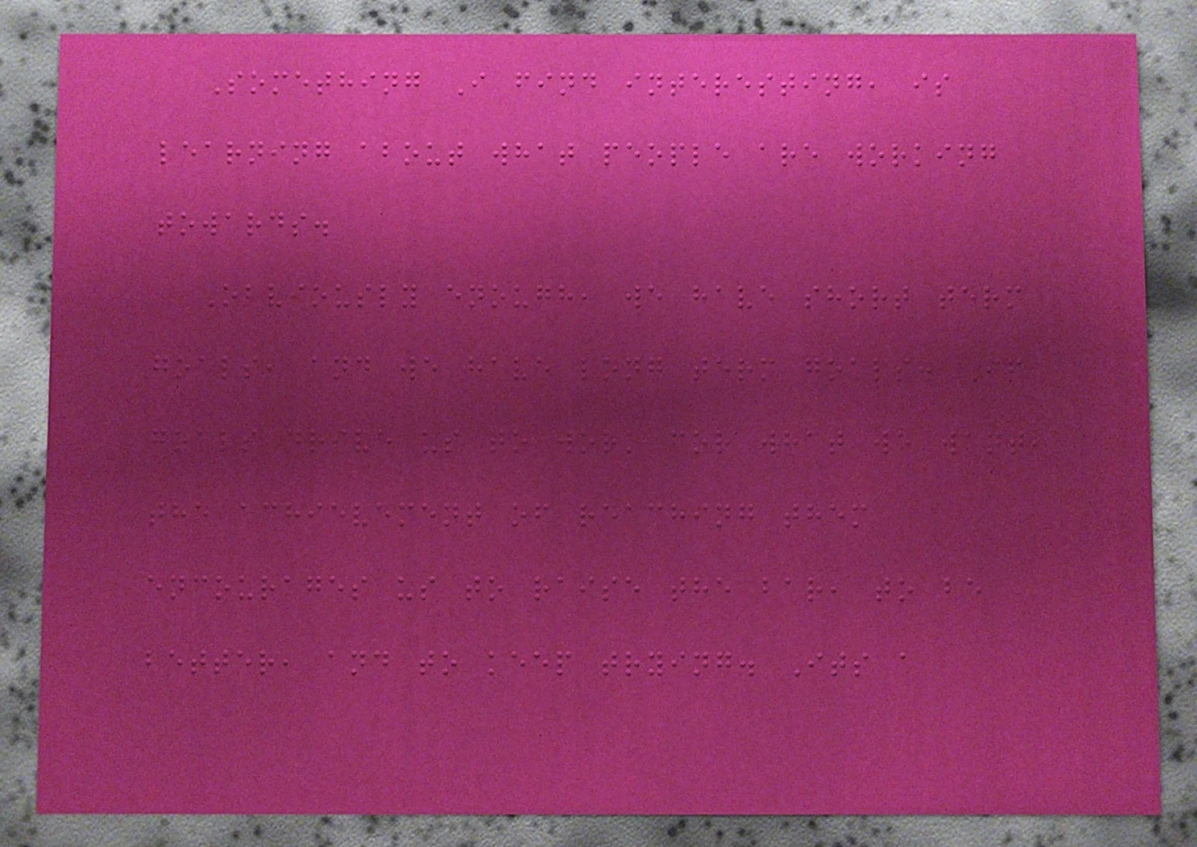Something I find interesting, is
learning about what people are working
towards.
Obviously enough, we have short term
goals, and we have long term goals. If
goals drive us to work for what we want,
the achievement of reaching them
encourages us to raise the bar, to be
better, and to keep trying. Its a
